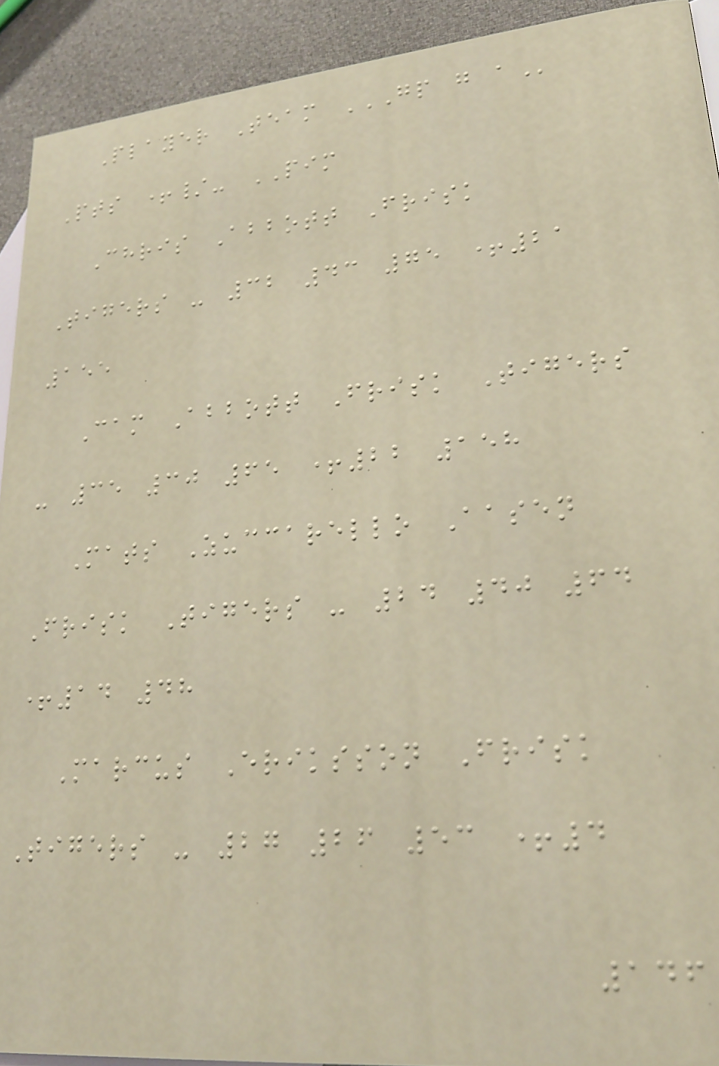Player Team GP G A
Pts +/- PIM
Chris Abbott Frisk
Tigers - 32 43 75 +21
155
Cam Abbott Frisk Tigers
- 35 30 65 +22 158
Mats Zuccarello Aasen
Frisk Tigers - 24 40 64
+14 48
Marcus Eriksson Frisk
Tigers - 27 26 53 +4
146
